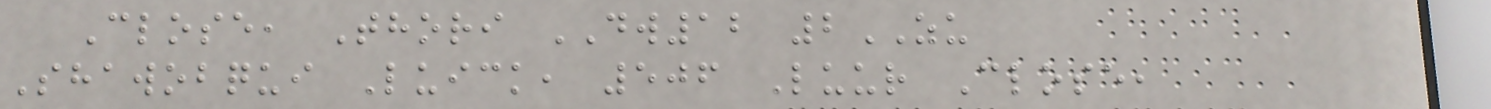Close, Thori DW12 2ZU
Shawobqui Luick, 506 Luur Close,
